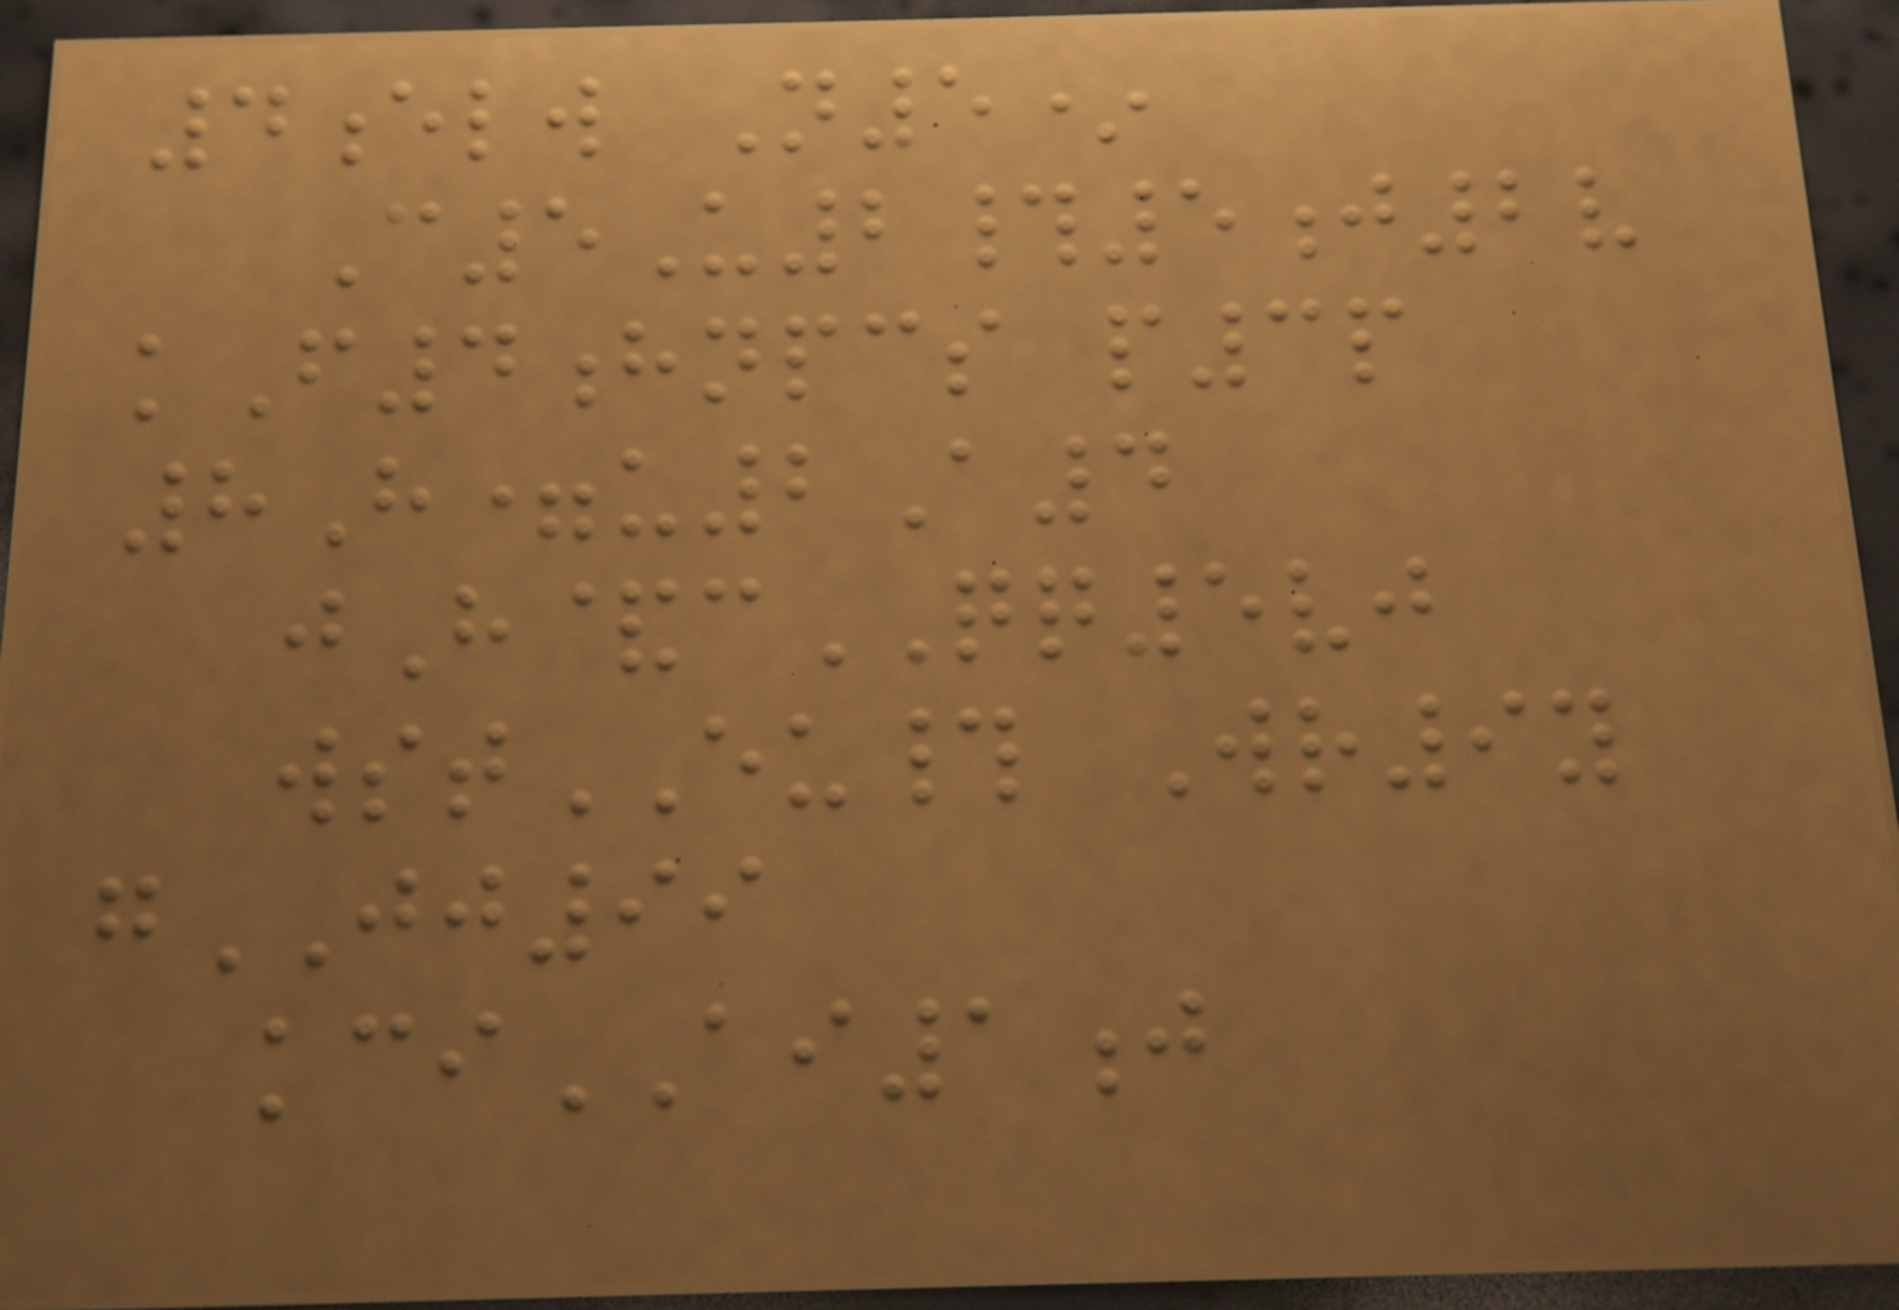4elw N5*
C5U2#5j2v
kF4hnpcs p3p
8H=u2A4
jH&cQQ5vj
wstEU# Wr9y
gJJ99
kciAI1j
